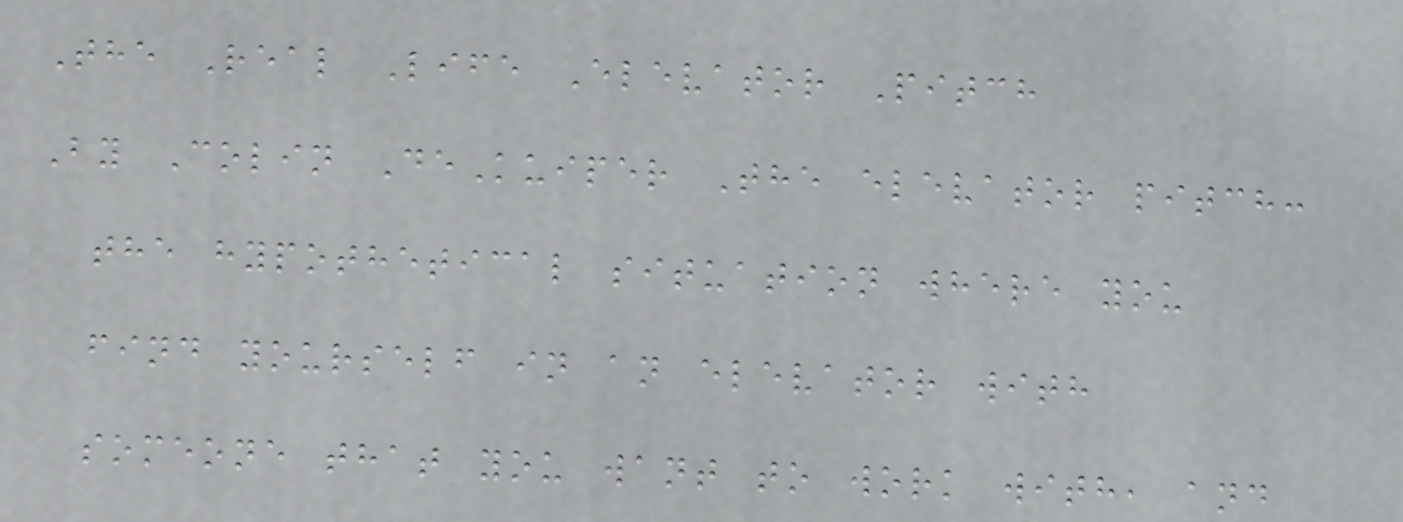The Real Life Elevator Pitch
By Colin DeKuiper The elevator pitch:
the hypothetical situation where you
find yourself in an elevator with
someone that you want to work with, and
